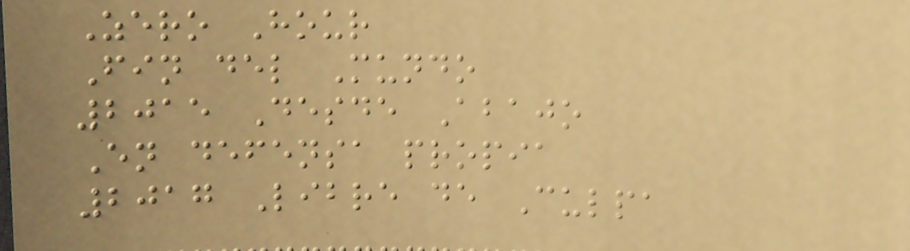Zero Hour
Fin del Mundo
2015 Desde Abajo
En defensa propia
2017 Libre de Culpa
